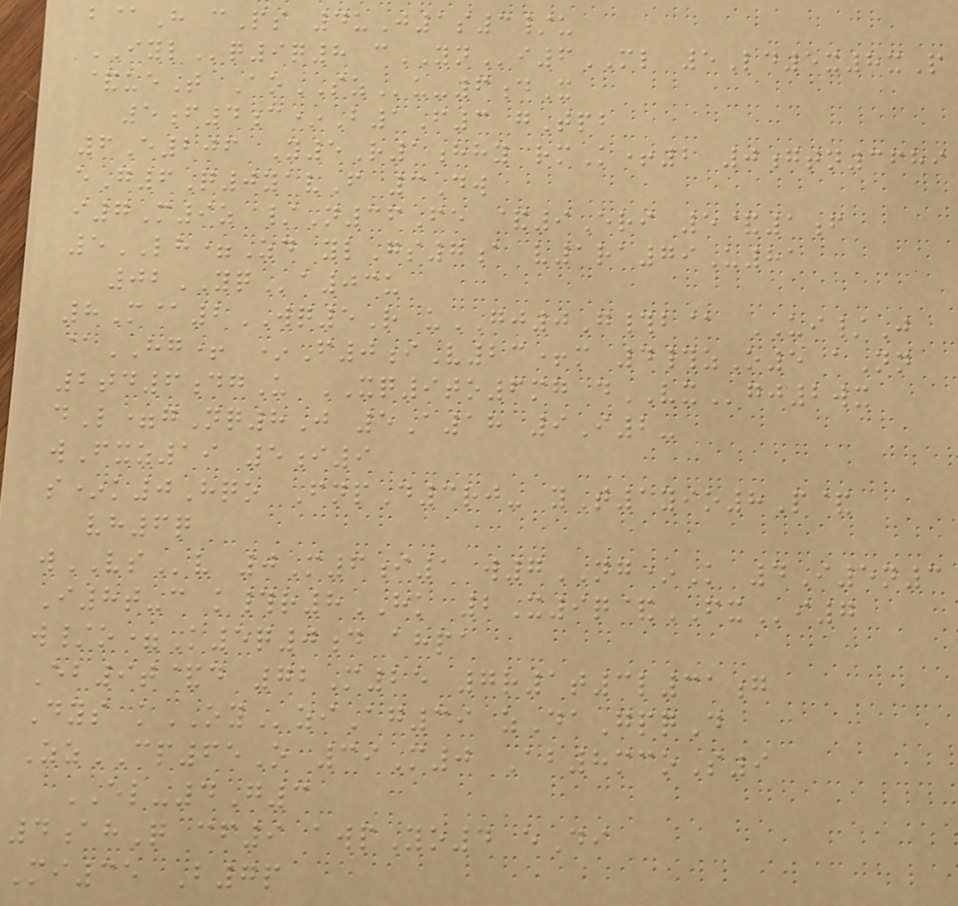b@H cPs 4uJ1s3/u
IYLq9q8 cYNi6ML 5Ld5x8xP
&ueT AoSZu-6dX
5f4c*B1F3 gTpb
6E206 Y5R1hhy rmK+2 0gtn3689
eG6Q0yavF 3Dw
i7M9z /N36Fe &9Eri 5&1f
5LH=Zd ylGs7a v1ra79U81
02YQa03u
8M@2WQ5R uGJ0G#b@ UI/J
@HG+ *F0iV23+m 4#zO5 aNn
2td6dgU XQ9to6mg dVXgj2wx
dL=gNq8J 5A18 9I2-
wFxz19 5i9
s*k0Hqo FnpD3rj- yT1yio8P&
vh6q
wVSv 0M6i1 w7NG*K 4I5n3
I8t-c k#r8HK 2X9q&FXi7
w/o=K5q0d ahpa
Eb9t&d 72M25 7r1t3l31g
Dys kOYziAg39 zDaGpqD
ZzCP65O 39M0 Ab8mcoS9
EL-4G3
4ahQ cf9 awpYo4 eDi
Mi35 B7p
